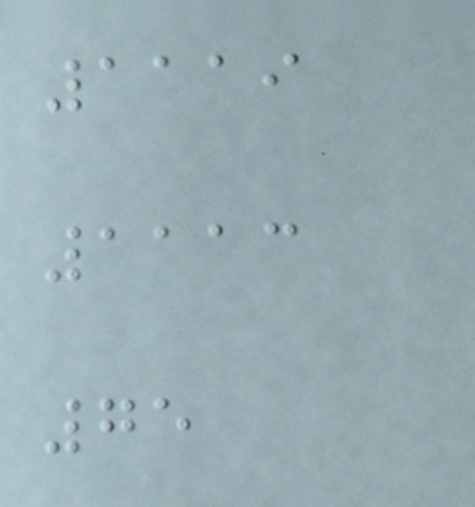1119
1113
75
